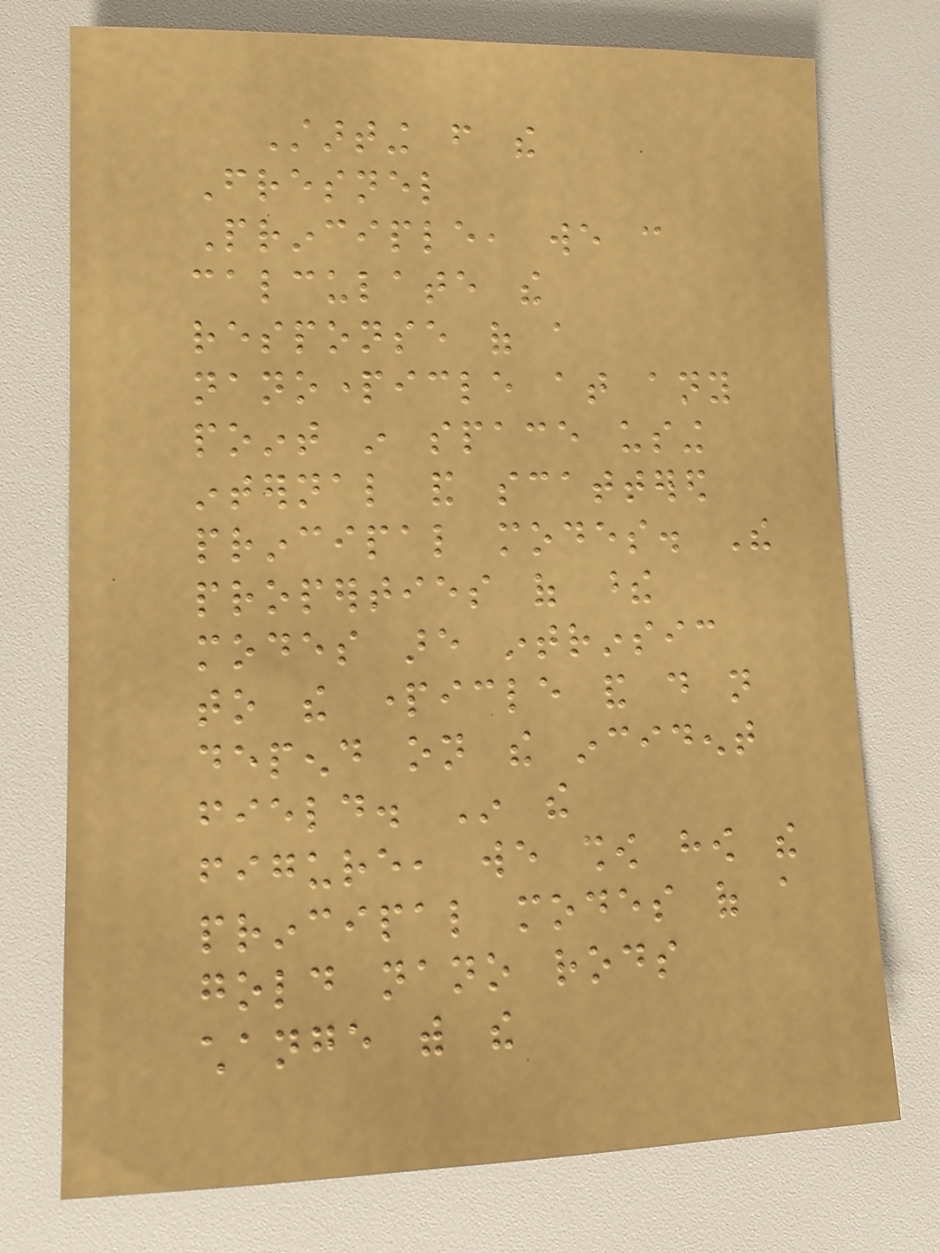Starting from the
Fresnel
Principle, we can
calculate the
response of a
nanoparticle at any
point in space using
internal and scattered
principal modes. The
properties of these
modes are intrinsic
to the particle and do not
depend on the incident
field. In the
figure, we show how the
principal modes of a
gold nano rods
change with the
